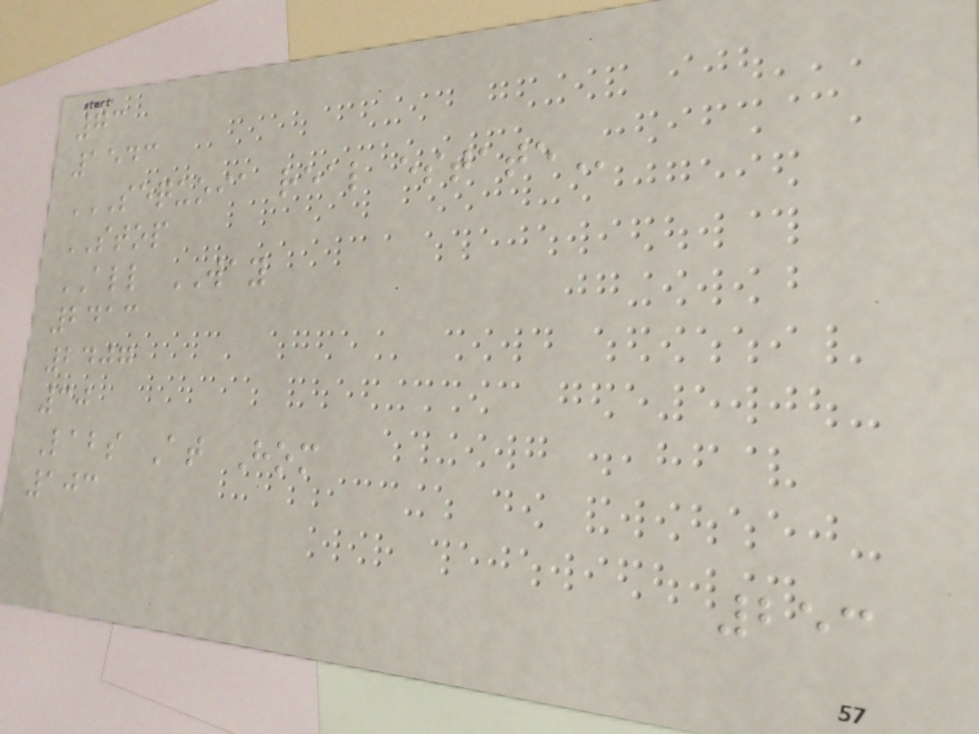73
1543
SEQUOIA REAL ESTATE
STOP
ALL WAY
2413
2407
30
Labs At Hom
103
253
